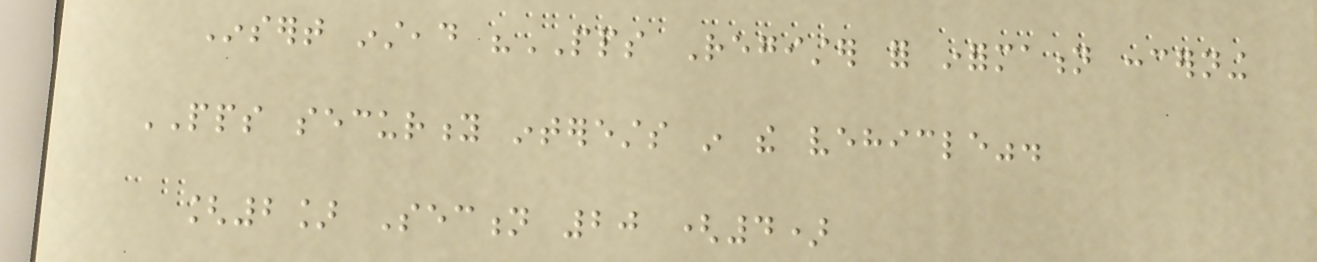Insert instead "PPS Register for information concerning
PPS security interests in the vehicle".
[2] Section 20 (4)
